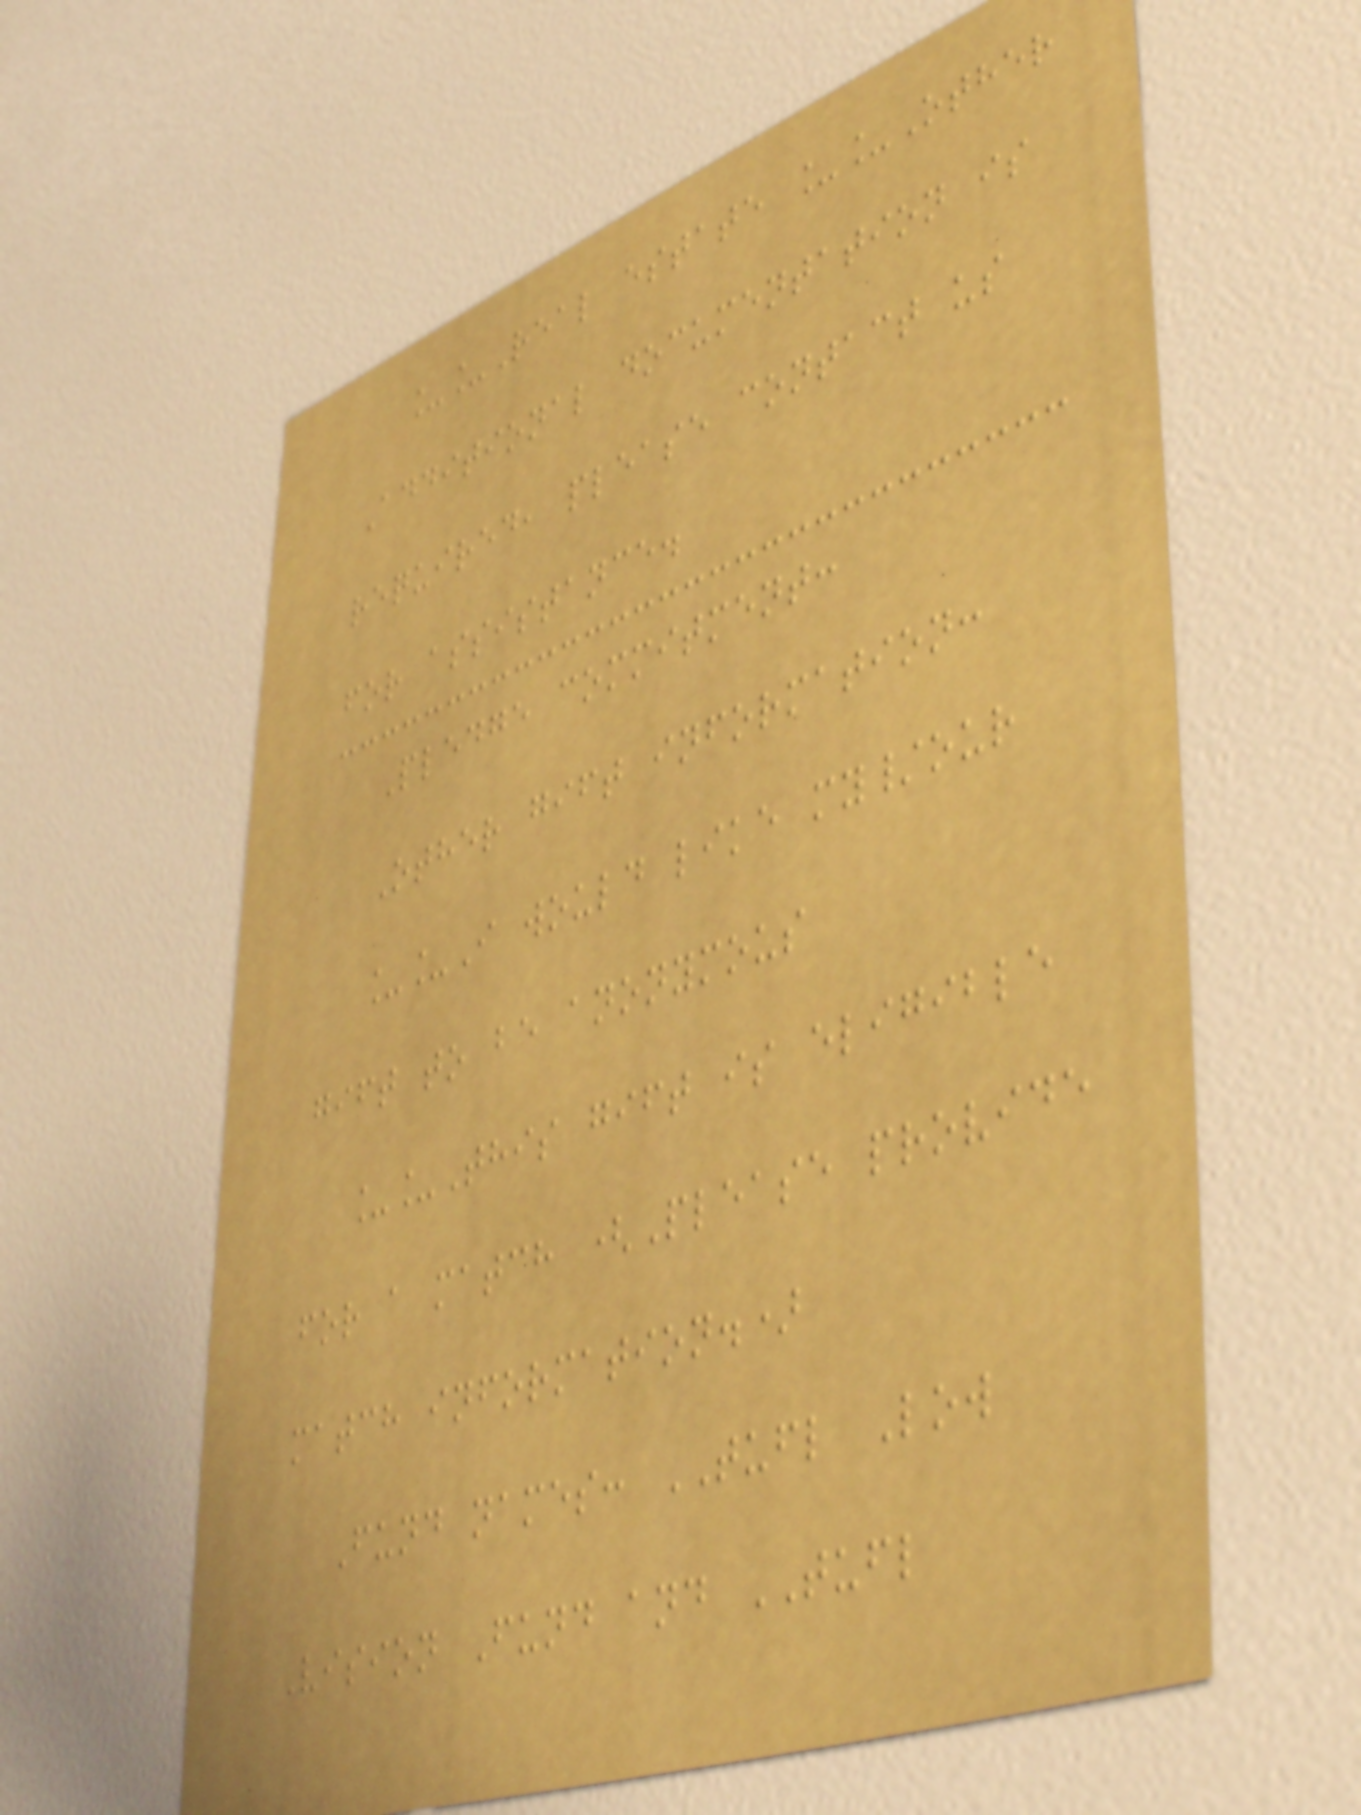__Real estate __Other
Additional documentation is
required, please contact us
for assistance.
Pledge commitment:
Other gift information:
__I would like my/our
gift to be anonymous
__This gift is eligible
for a match (Please provide
match information.)
Fund names: TUFL Low
Vision Fund and TUFL
